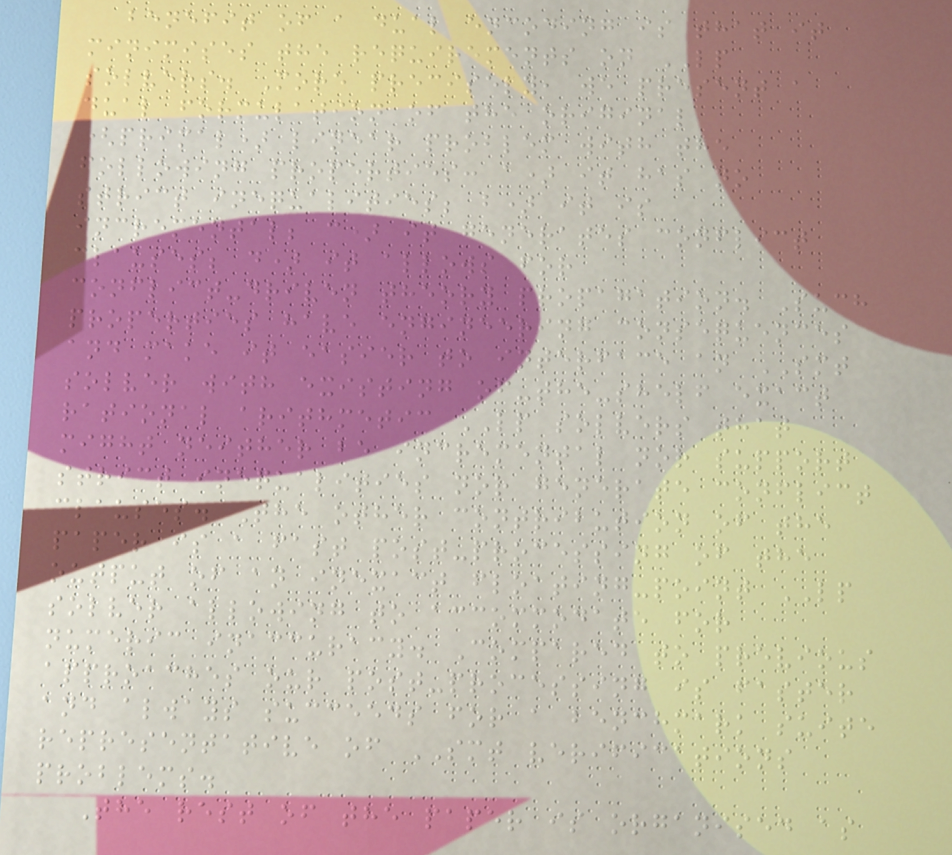benefit of a dual encoding is that it
minimises the requirements on LP
solvers. More precisely, we present a
dual formulation of the original
(primal) linear problem with the
following properties: a) it has no
strict inequalities; b) it is
incremental; c) it generates conflict
clauses; d) it allows for
conflict-driven theory propagation. Such
properties have engineering consequences
and make it easier to interface an SMT
solver with existing of-the-shelf exact
rational arithmetic LP solvers that
might neither be incremental nor support
strict inequalities nor generate conflict
clauses. The other contribution of the
paper is a fast post-processing of the
output of an inexact floating-point LP
solver allowing to accommodate for
numeric inaccuracy. Compared to previous
approaches our post-processing is faster
and always succeeds for a benchmark suite
representative of SMT verifications
problems.
The rest of the paper is organised as
